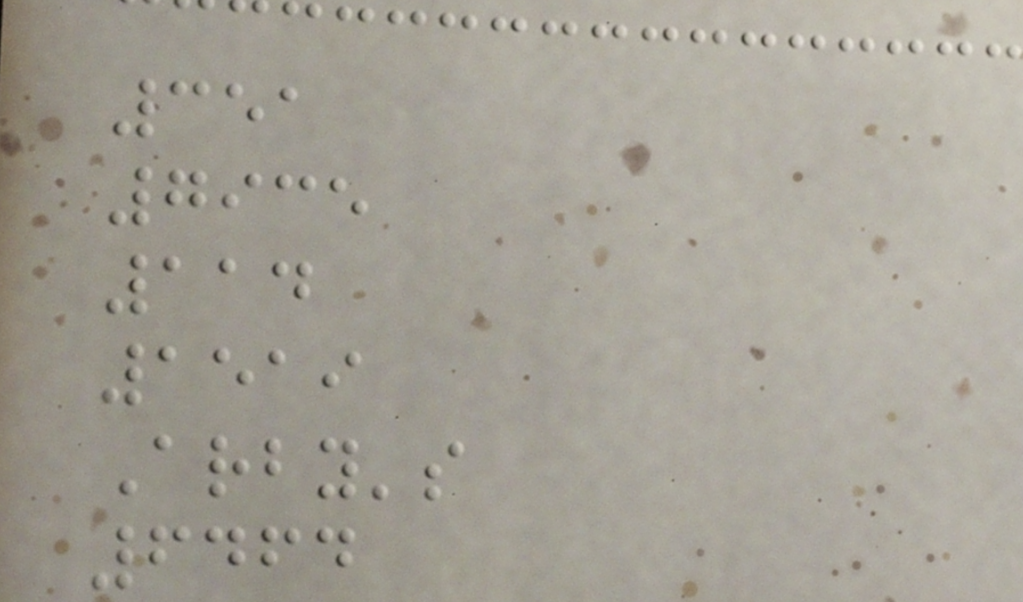351
7935
114
1519
Arby's
6464
